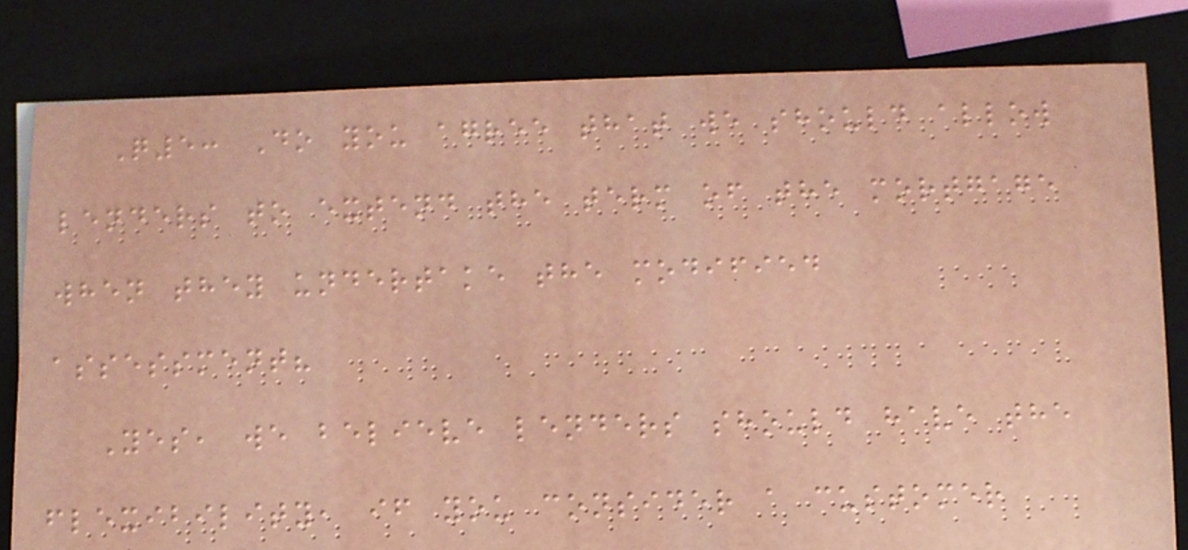Q5: Do you agree that we should allow
lenders to extend the term of the mortgage
when they undertake the modified
assessment?
Yes, we believe lenders should have the
flexibility, if you consider a customer
